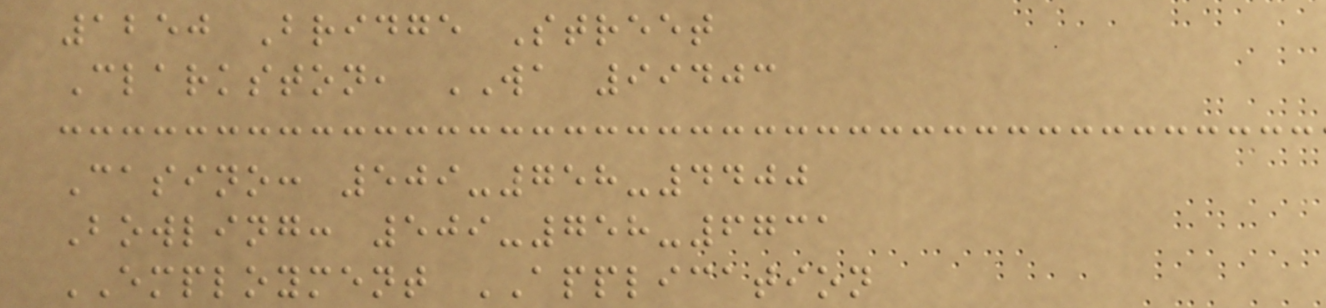1250 Bridge Street
Clarkston, WA 99403
Casino: 509-758-4400
Bowling: 509-758-6731
EMPLOYMENT APPLICATION
